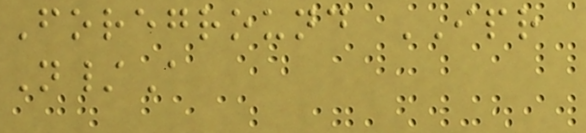Foreground IPR
N/A
